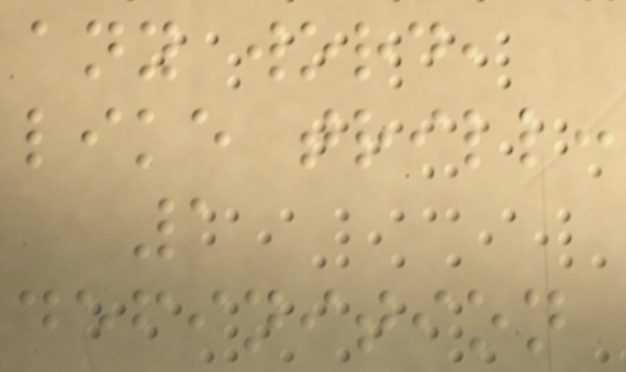any word,
like trill:
1
definition
